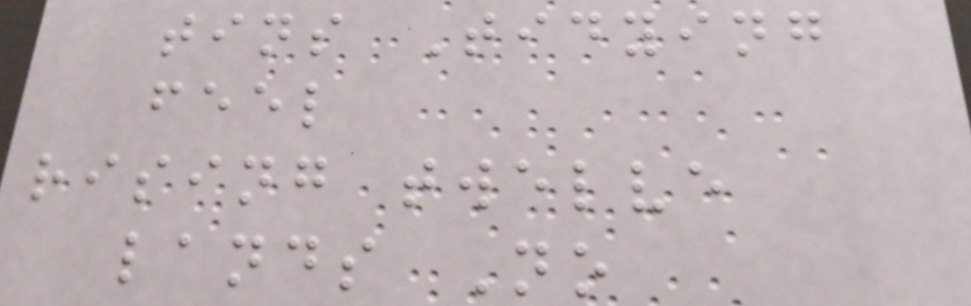tins Tidying
feel
rising twelve
lands No
